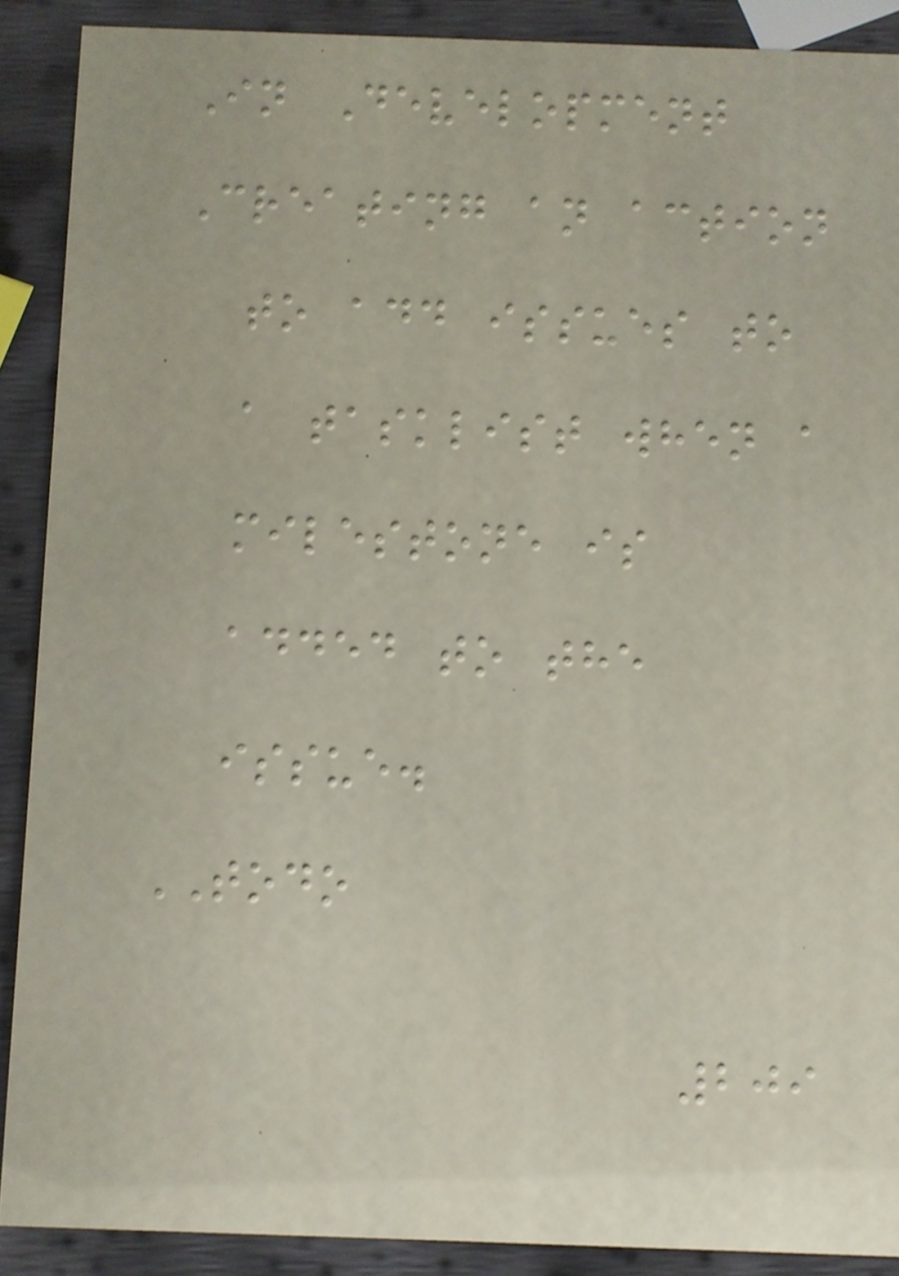In Development
Creating an action
to add issues to
a tasklist when a
milestone is
added to the
issue.
TODO
209
